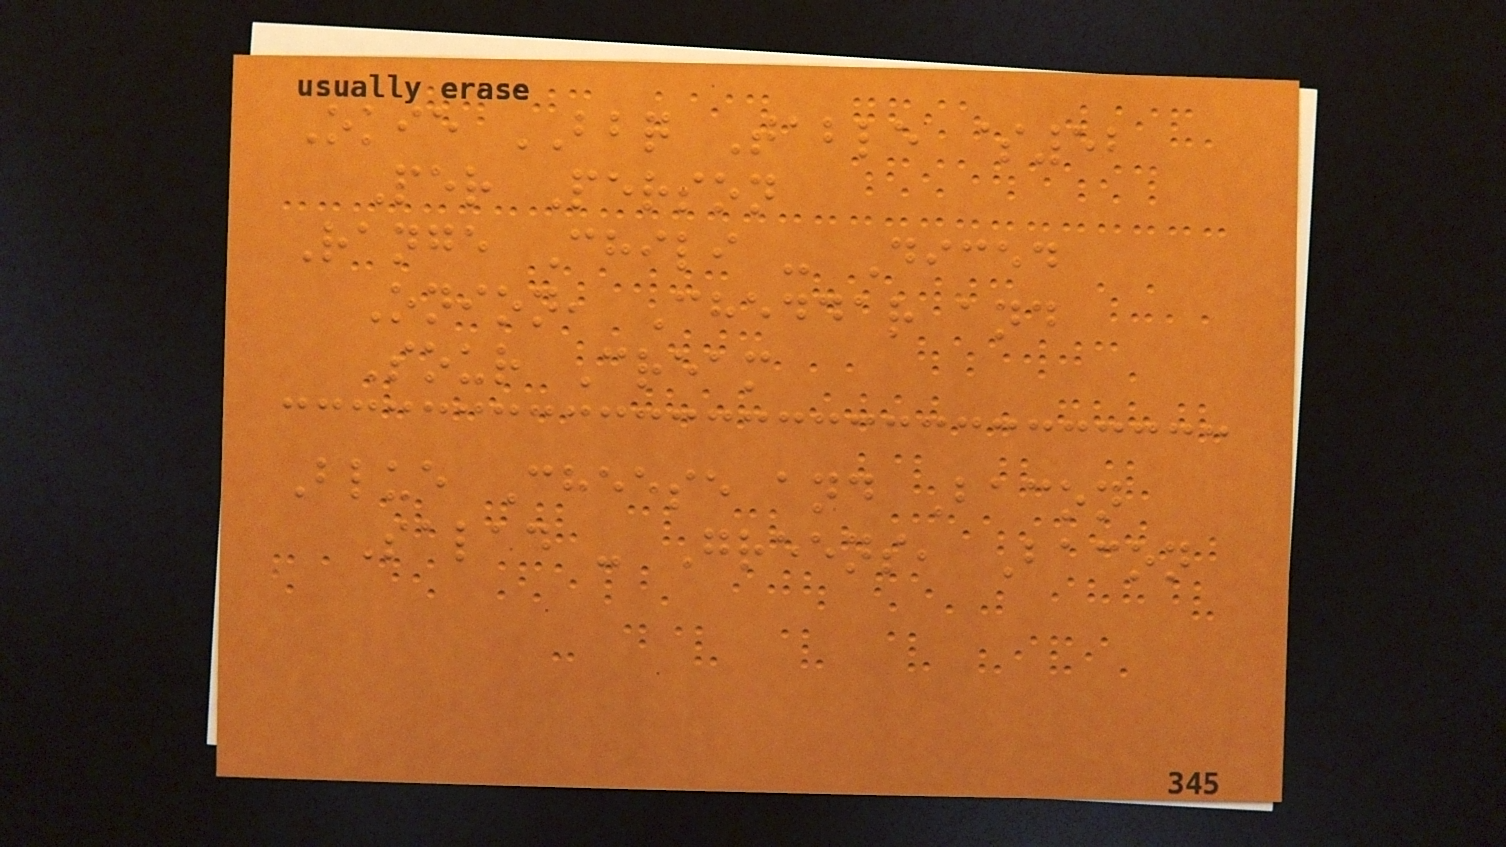Okie BBQ Table $52
Per Person
Range Chili - Diced
Onion, Cheddar and
Sour Cream
Blue Cheese and Bacon
Salad - Greens, Bacon
